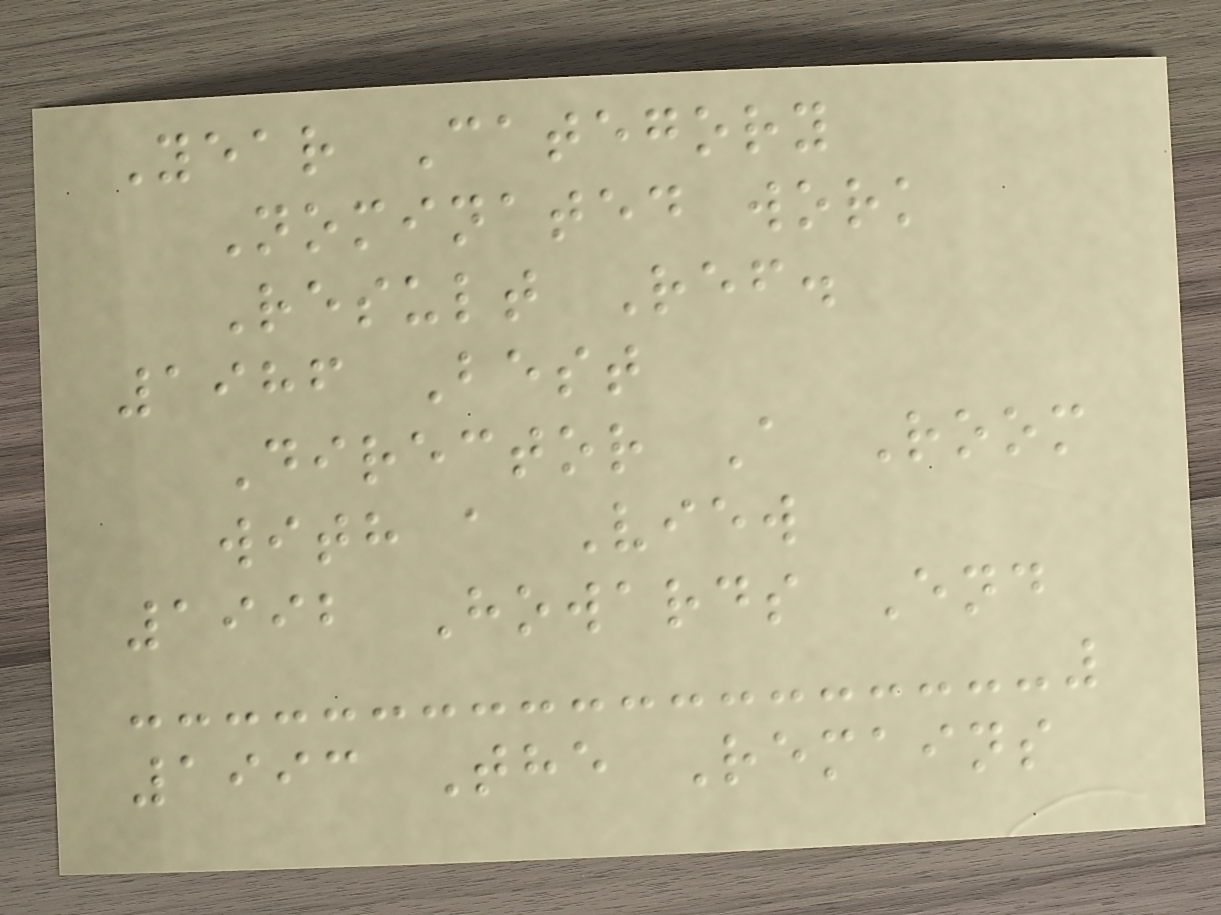Year Category
Nominated work
Result Ref.
1986 Best
Director A Room
with a View
1992 Howards End
1993 The Remains
